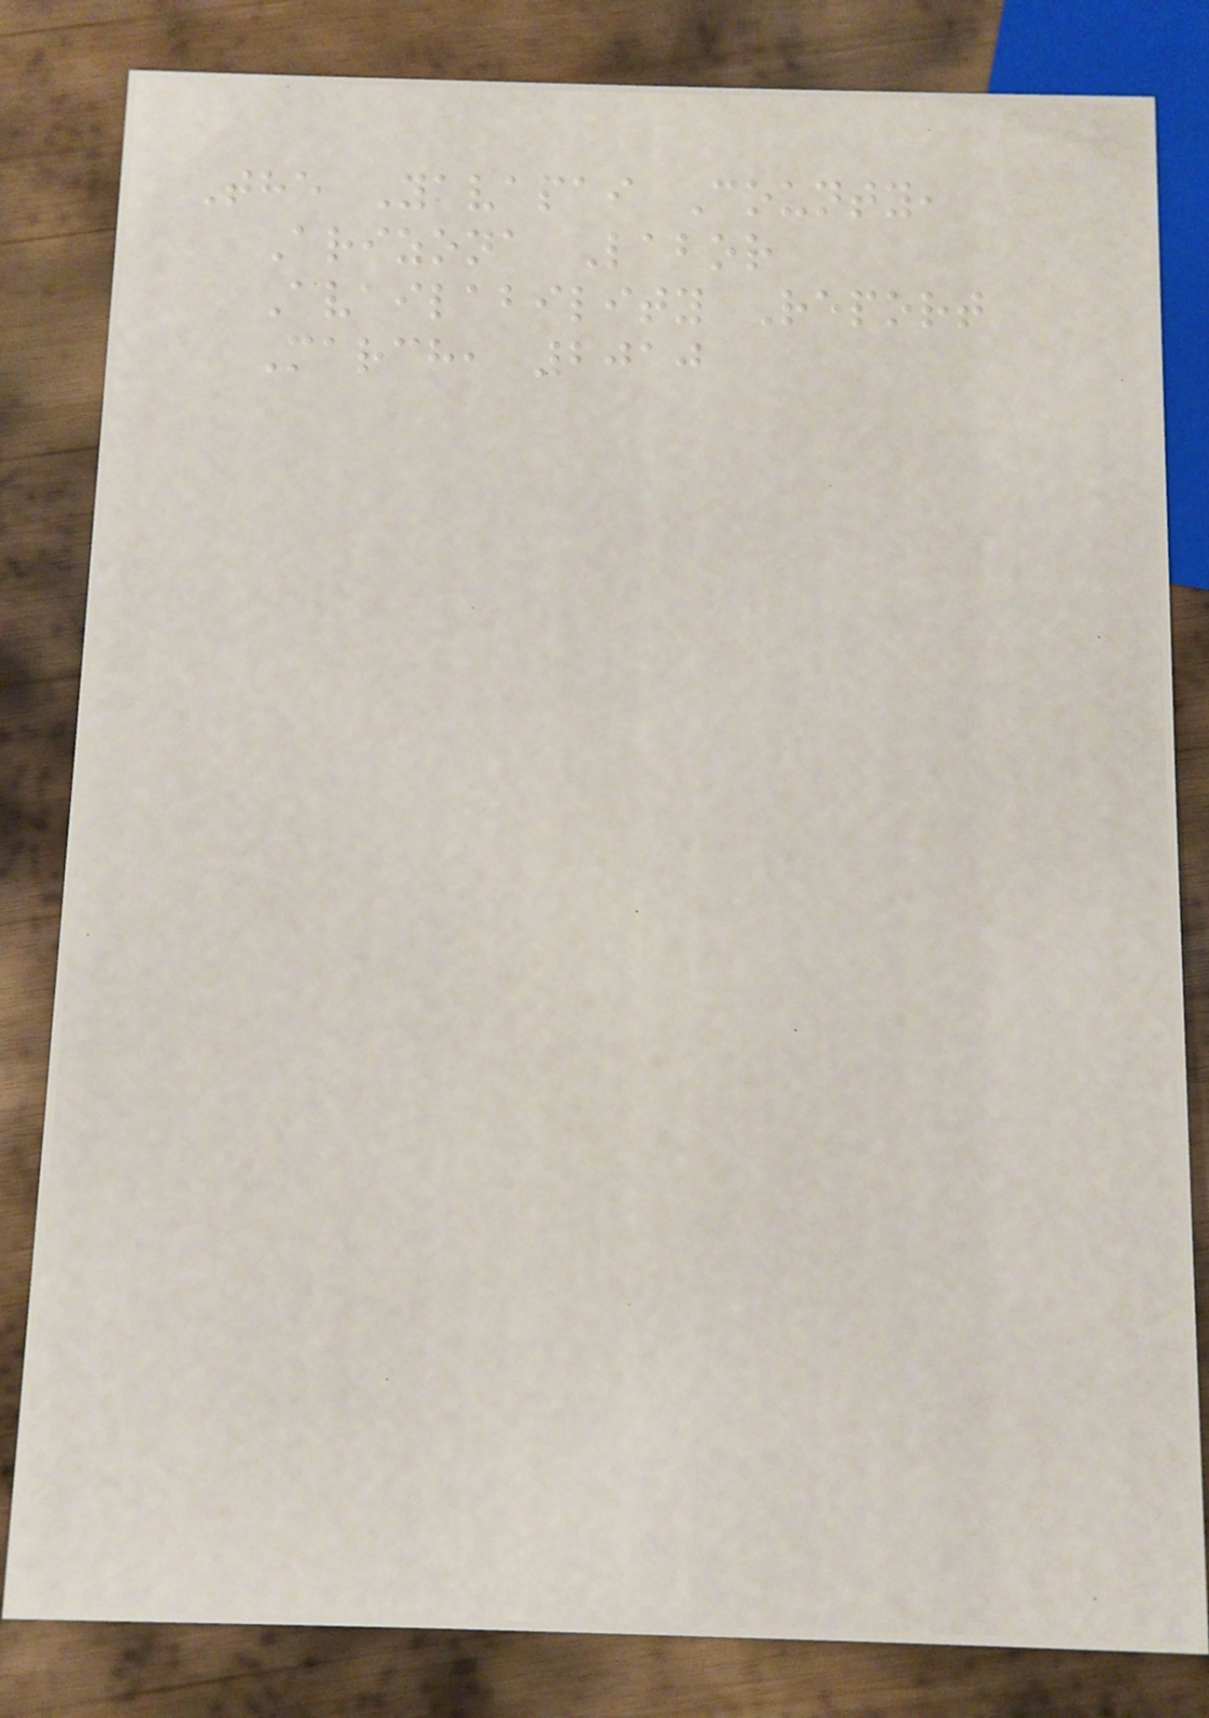The Yavapai County,
Arizona Labor
Availability Report
March, 2010
